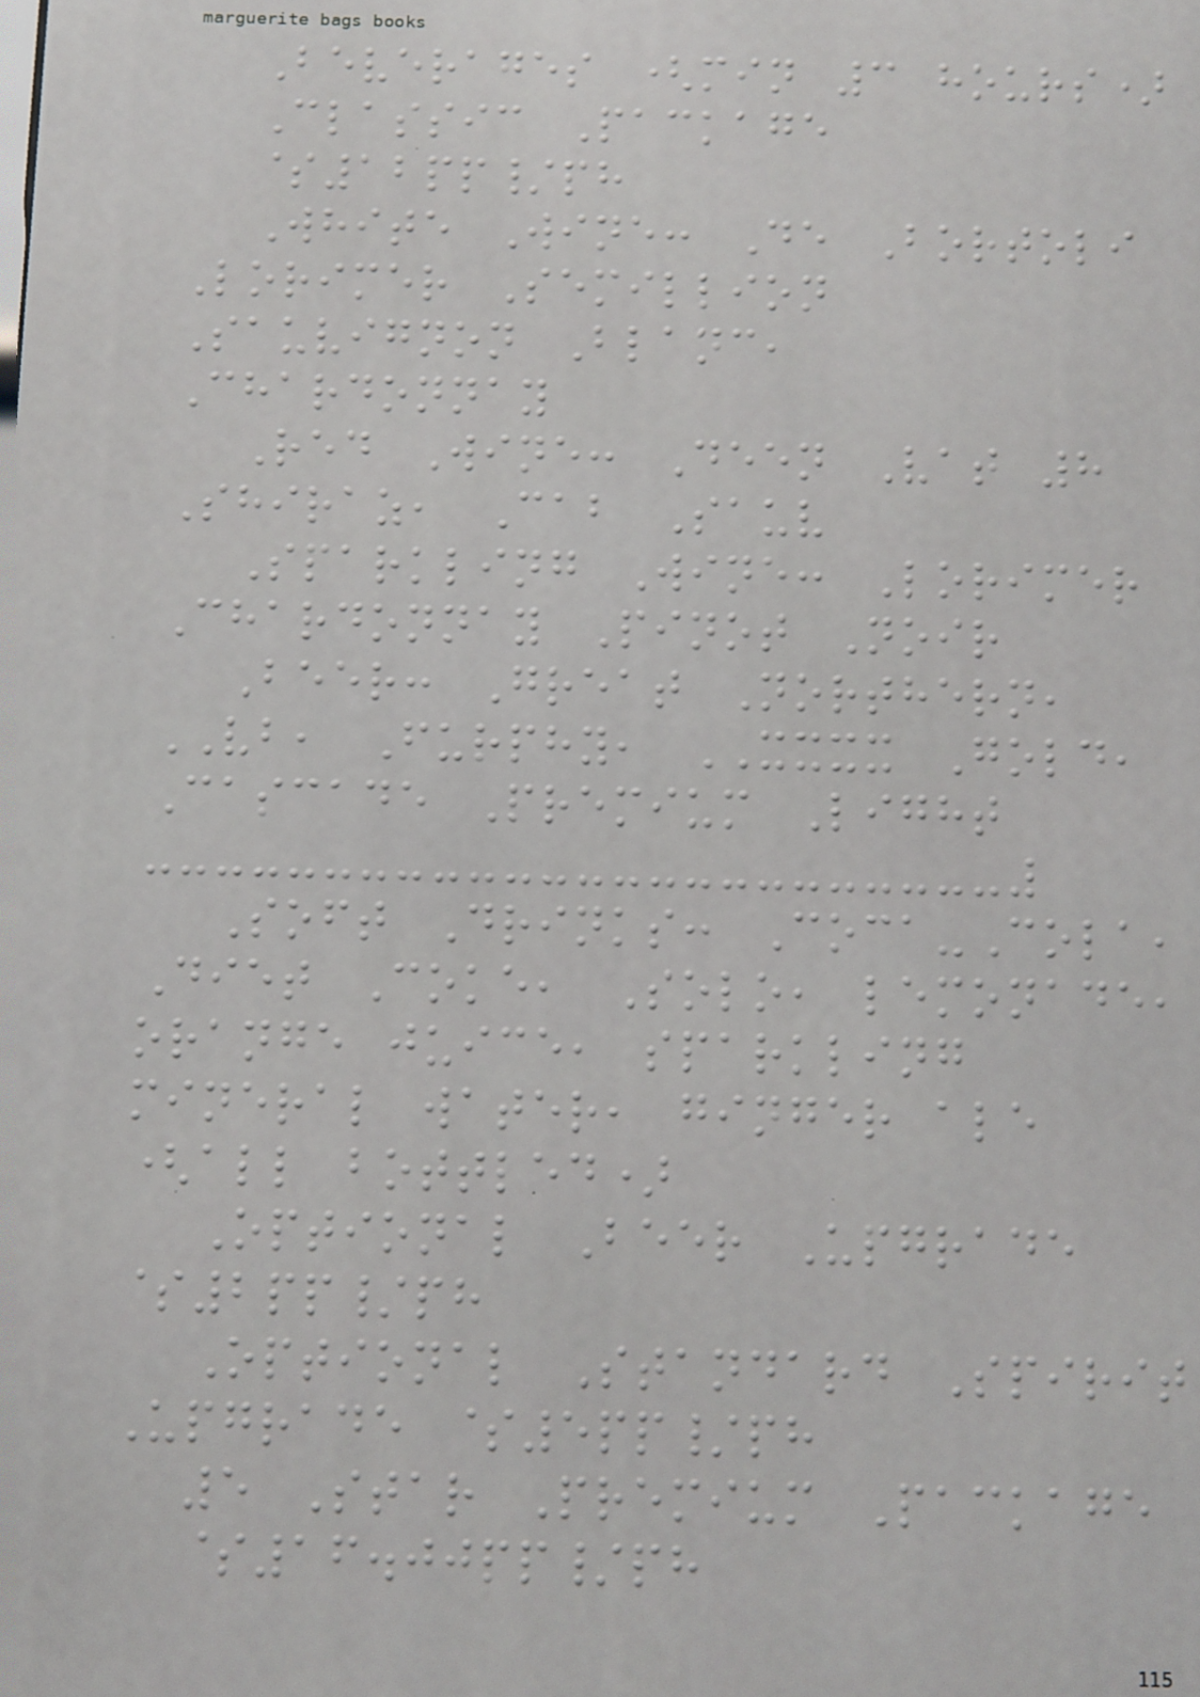Beverages (min 3 hours)
Classic Package
$12pp/ph
White Wine: De Bortoli
Lorimer Semillion
Sauvignon Blanc,
Chardonnay
Red Wine: Deen Vat 8
Shiraz, Cab Sauv
Sparkling Wine: Lorimer
Chardonnay Pinot Noir
Beer: Great Northern,
VB, Furphy, XXXX Gold,
Cascade Premium Light
Soft Drinks: Coca-Cola,
Diet Coke, Solo, lemonade,
orange juice, sparkling
mineral water, ginger ale
(all bottled)
Optional Beer Upgrade
$2pp/ph
Optional Standard Spirit
Upgrade $5pp/ph
5 Star Premium Package
$16.00pp/ph
